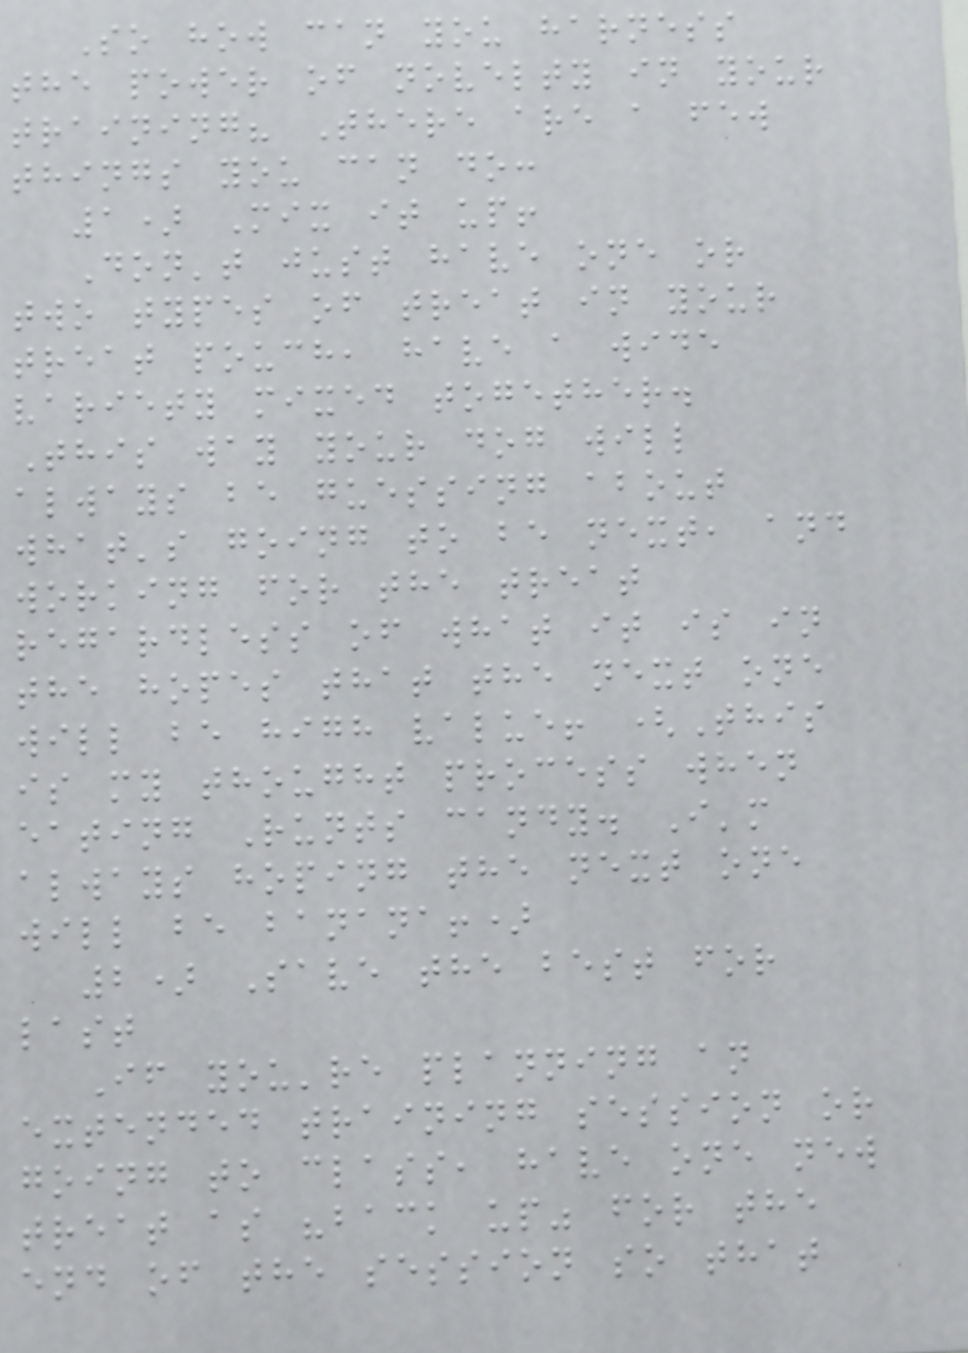So how can you harness
the power of novelty in your
training? There are a few
things you can do:
1) Mix it up!
Don't just have one or
two types of treat in your
treat pouch, have a wide
variety mixed together.
This way your dog will
always be guessing about
what's going to be next, and
working for the treat
regardless of what it is in
the hopes that the next one
will be high value! (This
is my thought process when
eating Runts candy. I'm
always hoping the next one
will be banana!)
2) Save the best for
last
If you're planning an
extended training session or
going to class, have one new
treat as "back up" for the
end of the session so that
